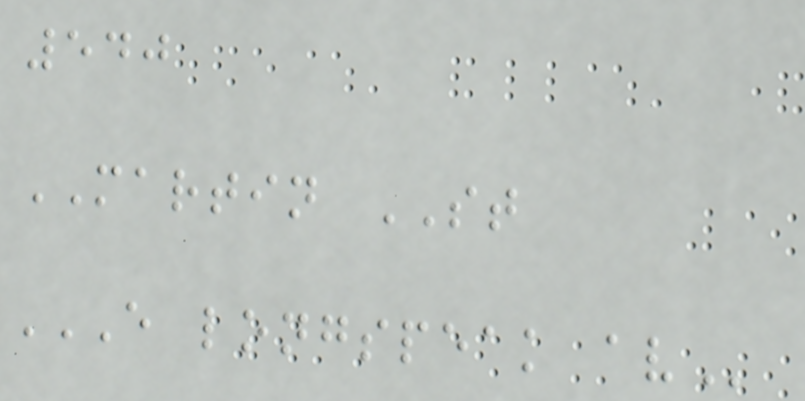540
MARTIN ST
E LONGSPEAK AV
